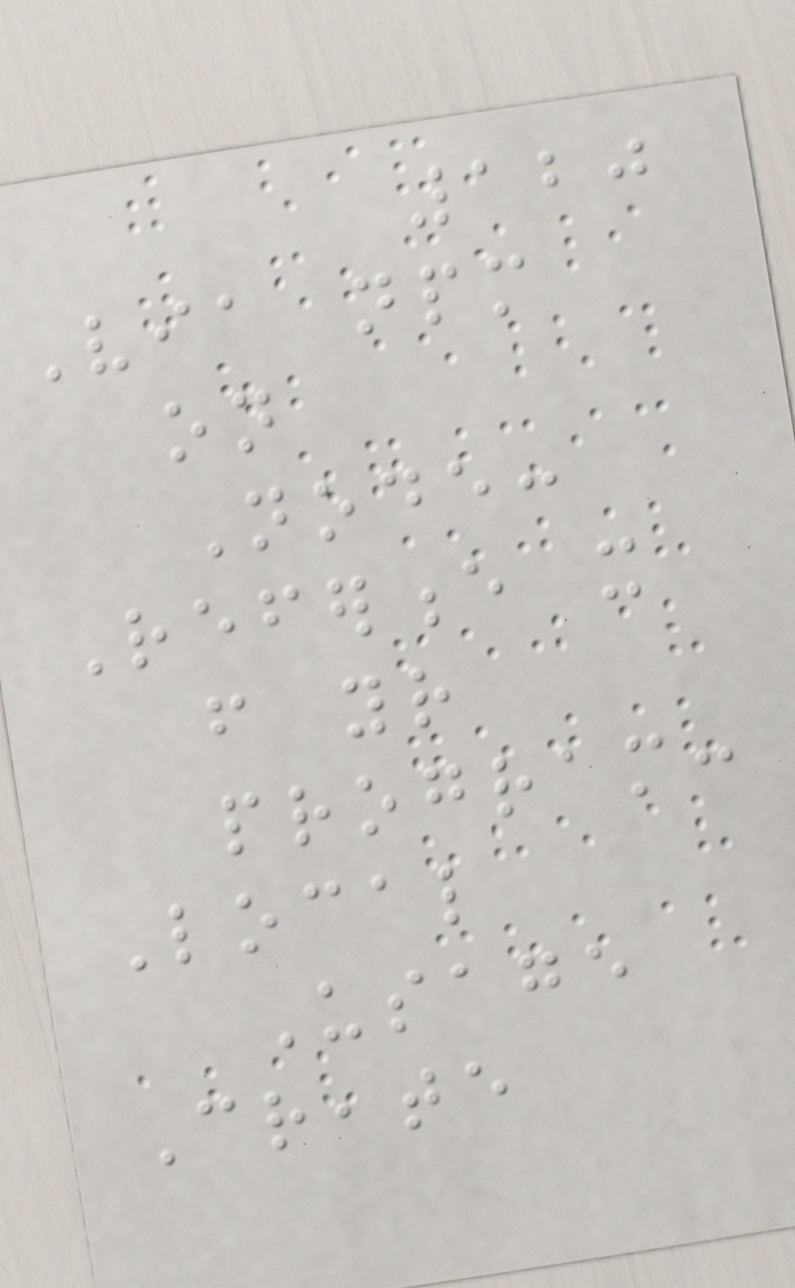120
Via npm
on
Node:
Reference it
from your
program:
Local
Usage
Create
